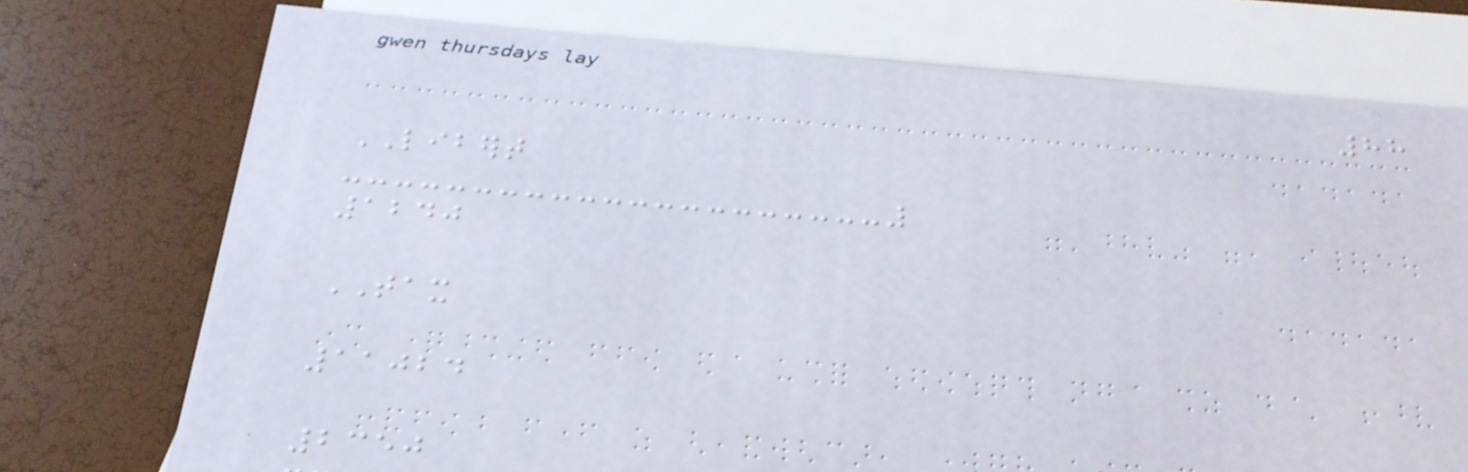88
LIBERT
1240
TAX
11024
2350
